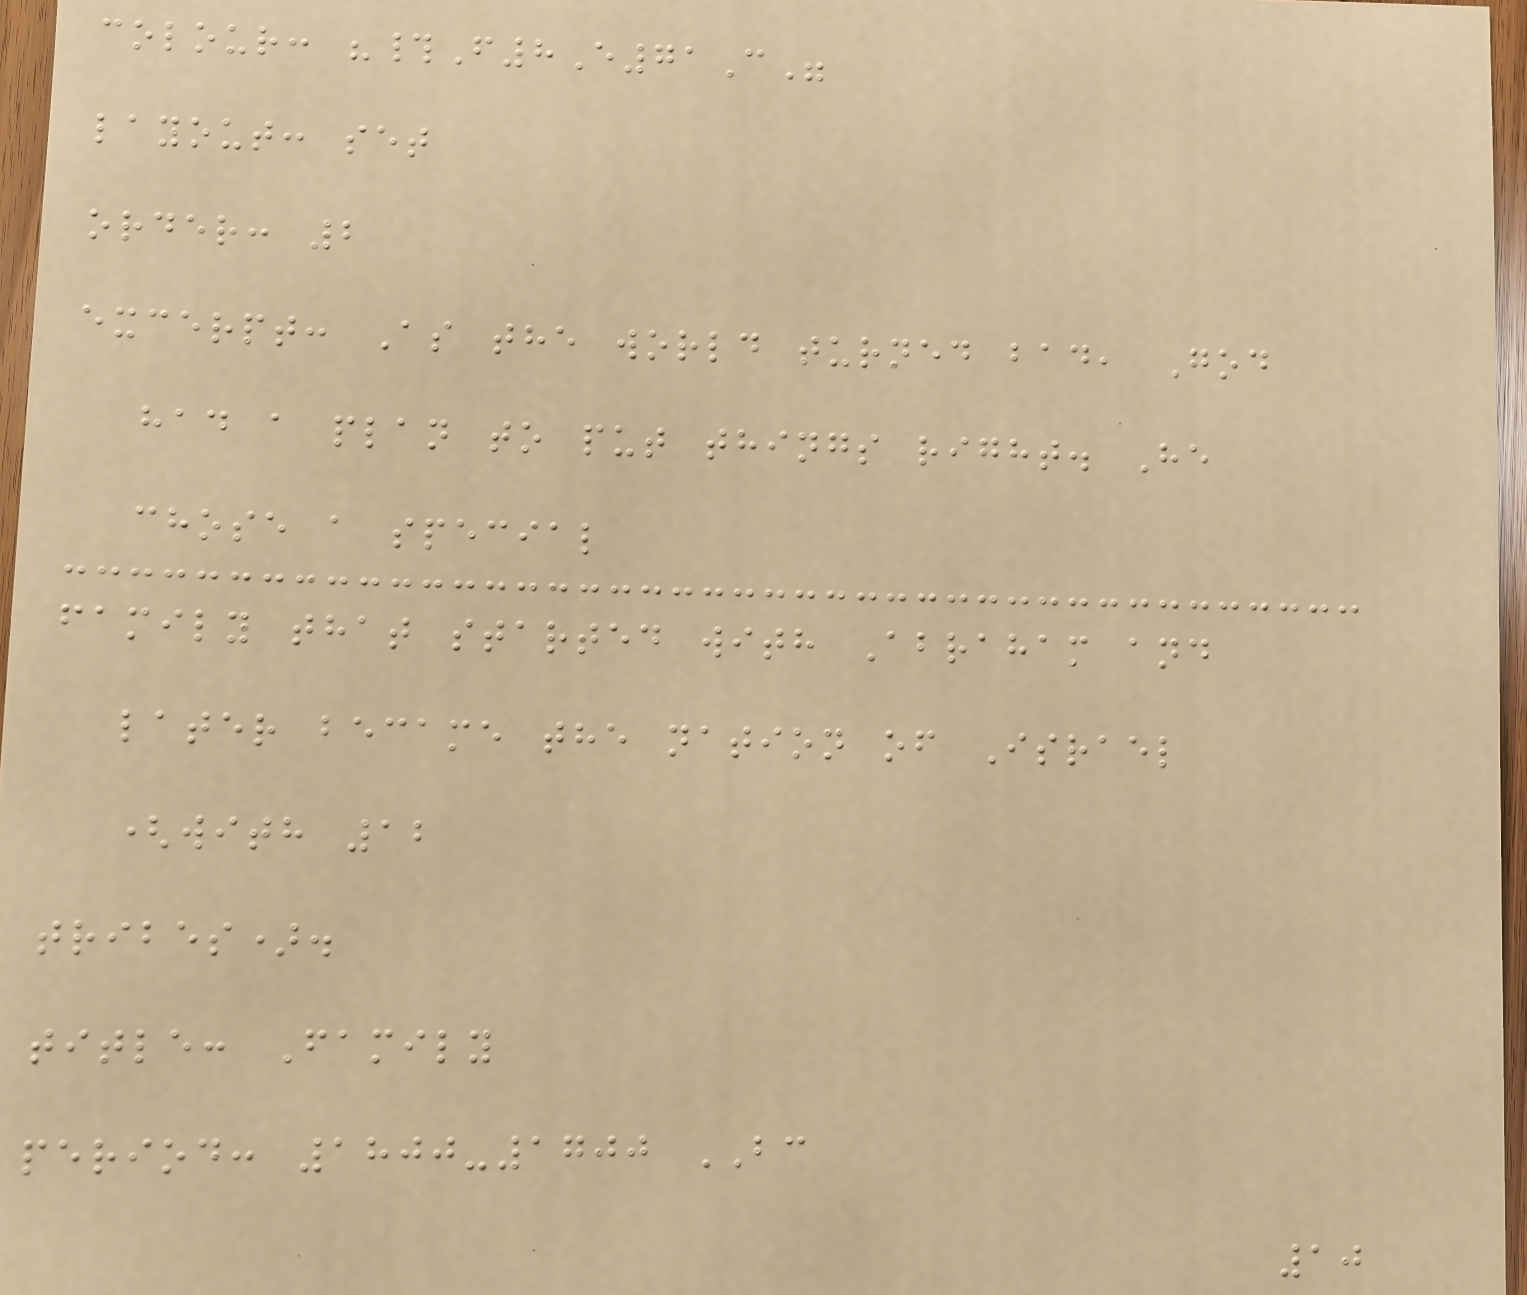colour: "#F8E71C"
layout: set
order: 2
excerpt: As the world turned bad, God
had a plan to put things right. He
chose a special
family that started with Abraham and
later became the nation of Israel
(with 12
tribes).
title: Family
period: 1800-1700 BC
10
